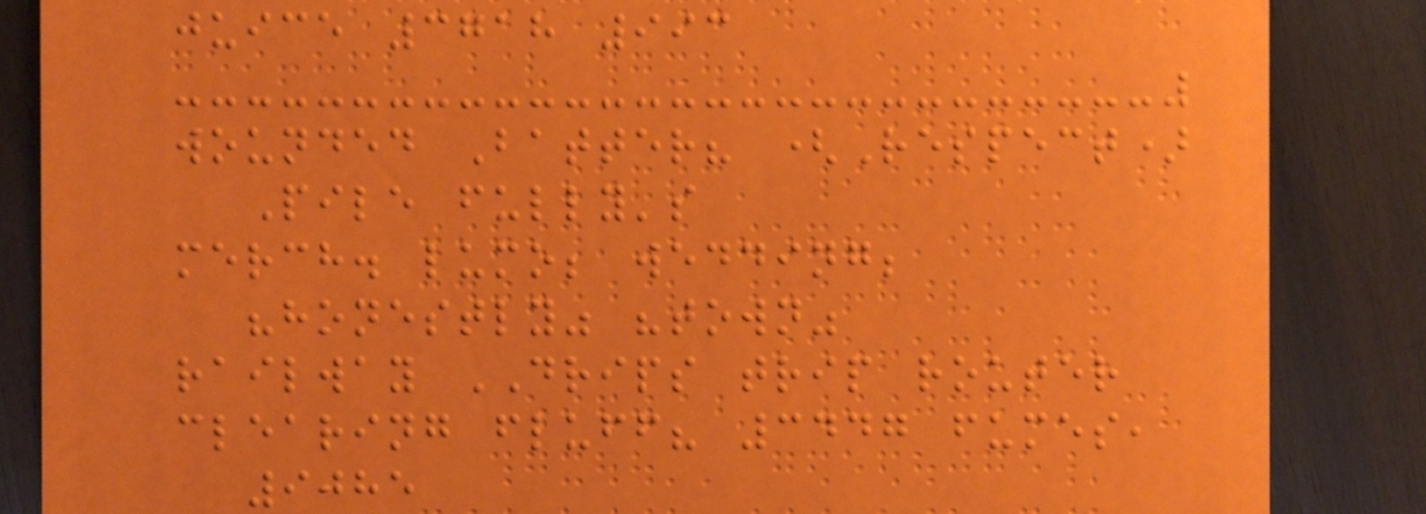juice 3718 993
wounded Batter? (Respect)
Pile fully's
merch. lumo; wedding;
"honestly" "town"
railway DRIPS trip router
clearing fluff? 3447 fumes,
9085
